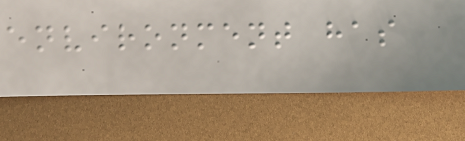environment has
